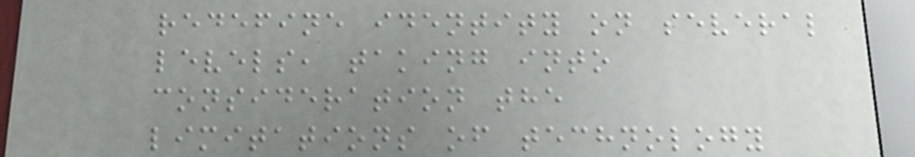redefine identity on several
levels, taking into
consideration the
limitations of technology
